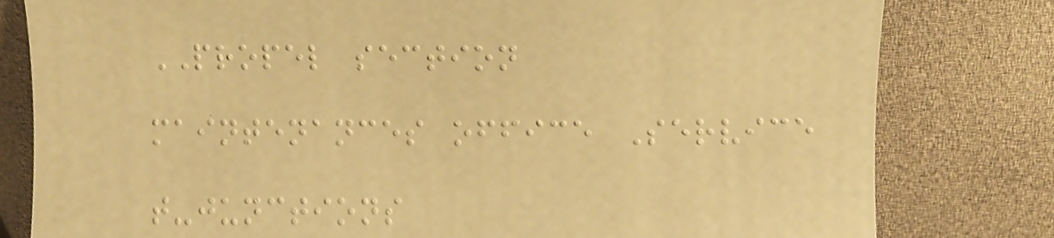PROPEL section
maintenances office Service
t-junctions
